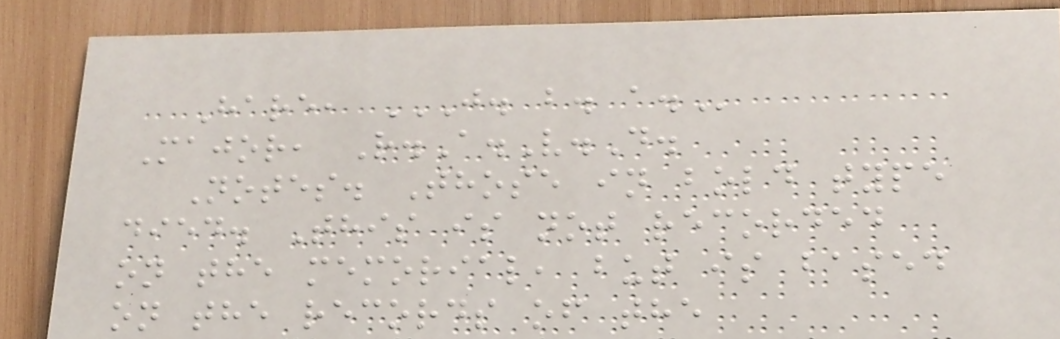Hare, J. B. A.
Major, R.A.V.D.
Notes. Those in bold type
died. This is not recorded
on the memorial, but is based
on the records of the
